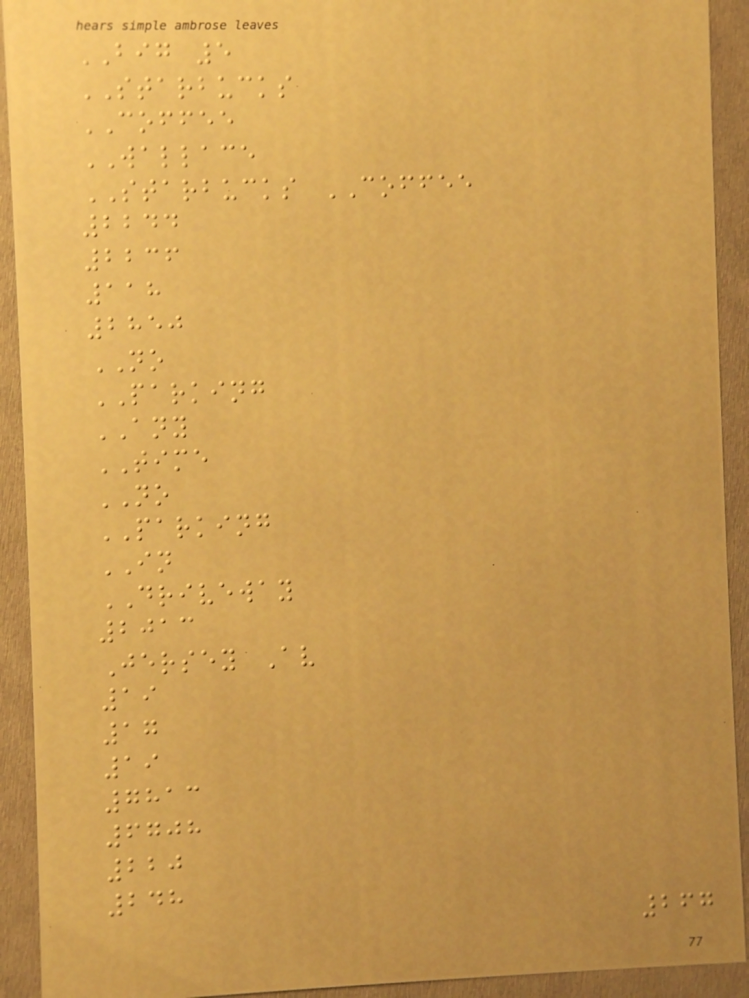BIG 5
STARBUCKS
COFFEE
WALLACE
STARBUCKS COFFEE
2244
2236
118
2850
NO
PARKING
ANY
TIME
NO
PARKING
IN
DRIVEWAY
2013
Jersey Av
19
17
19
7813
6708
220
248
267
